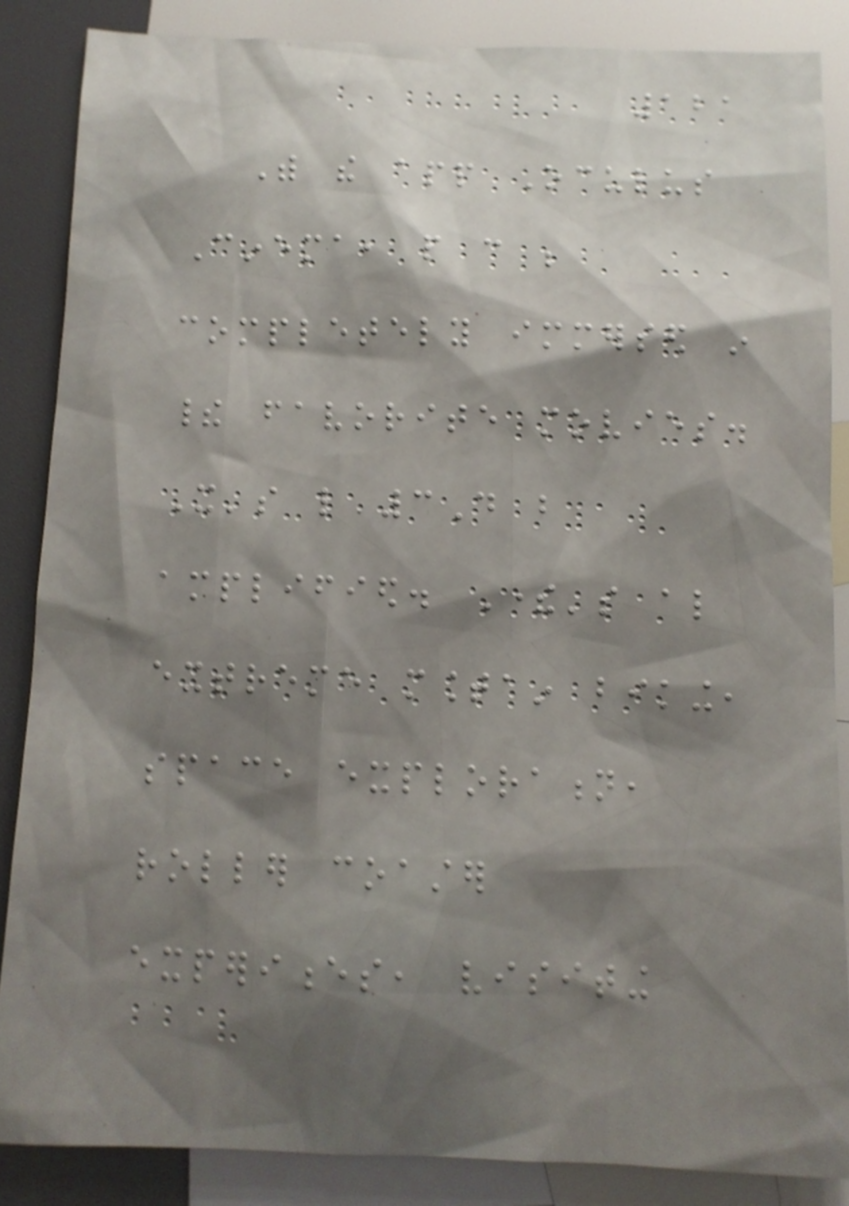121
With the app Oculus
Cinema, people can be
completely immersed in
their favorite movies.
It's like 3D but
amplified. There's also
extreme mountain biking,
space exploration,
roller coaster
experiences, visiting
